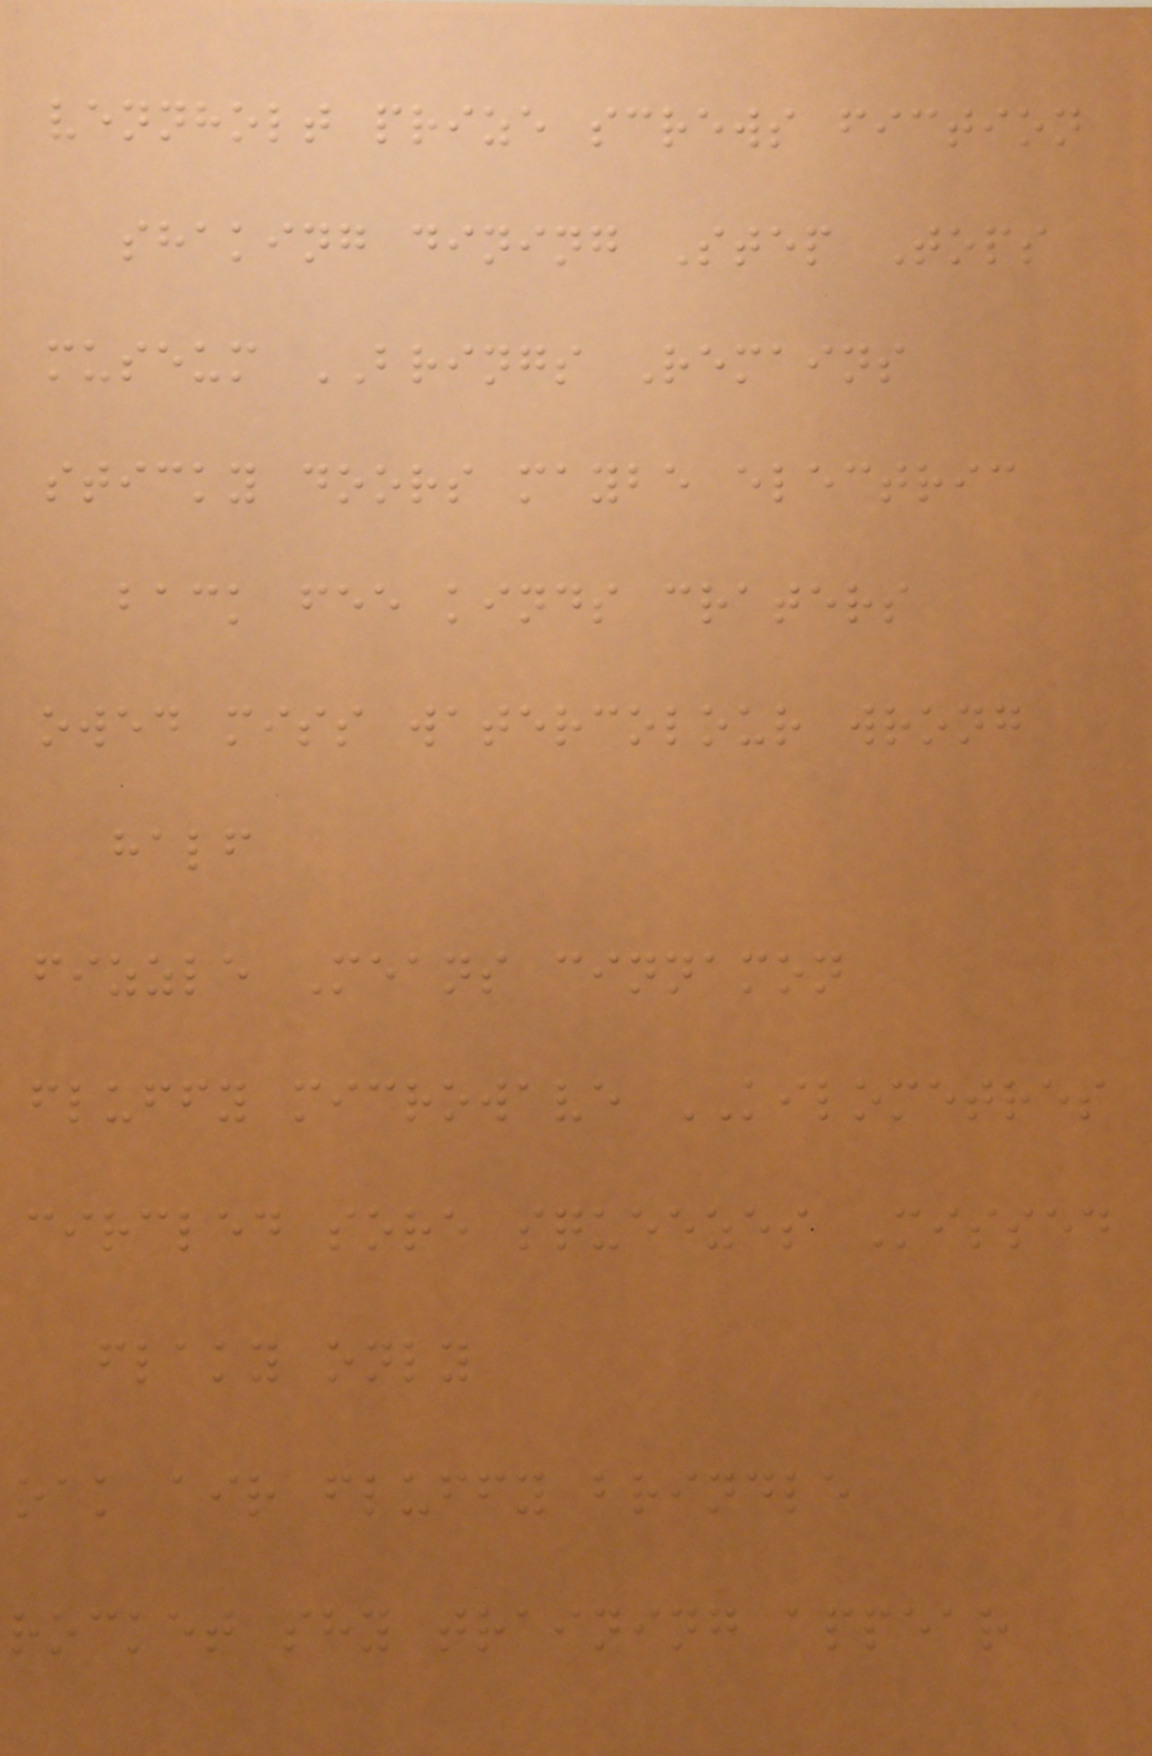vennholt prize screws fiction
shaking dining Step Tops
museum BRINGS Remains
sticky doors maybe electric
back fee kinds craters
owed miss watercolour wrong
half
fizzle Means cinnamon
fluffy microwave KILOMETRES
circled sore squeezes Missed
flaky only
oak air fluffy brindle
rocket shy training appear
